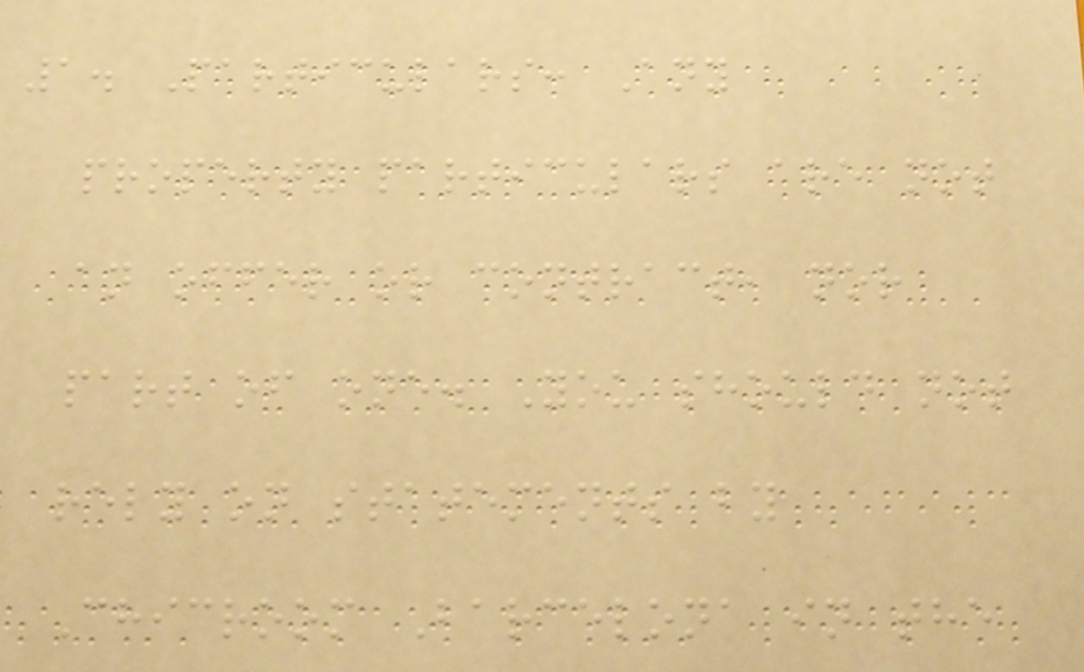1. Particulars: Any
property particulars are not
an offer or contract, nor
part of one. You should not
rely on statements by
Chicroom Barcelona in the
